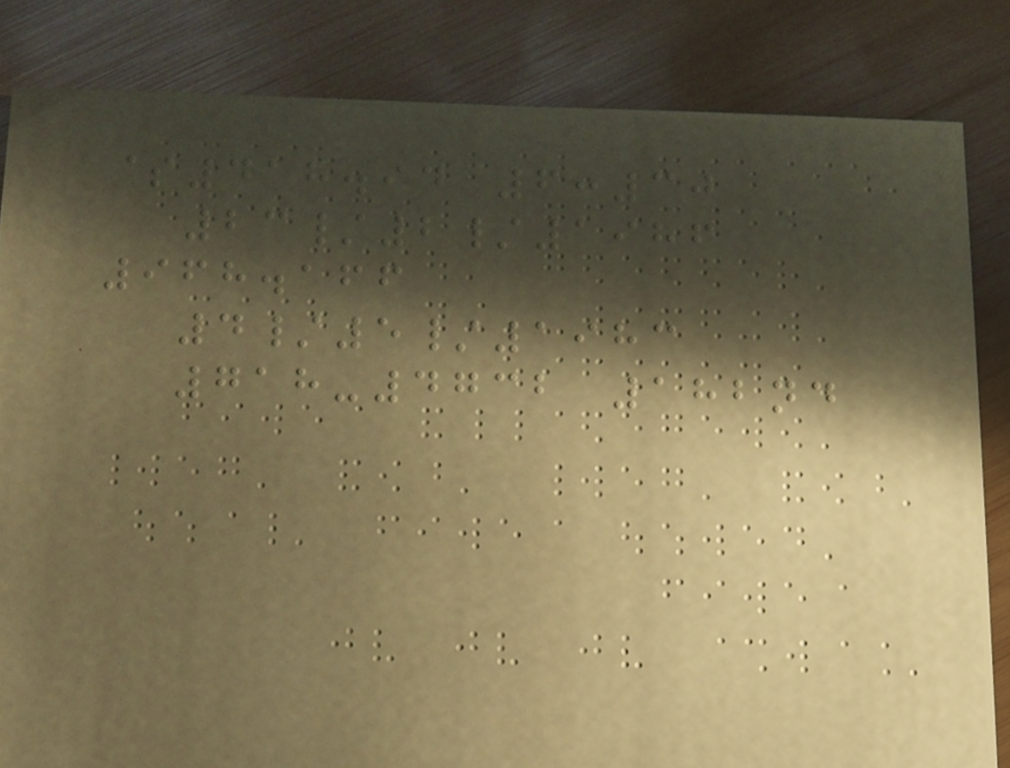$418.94 6:30
23/2/1986
968.166
4/5/1983
718-4732 182nd
